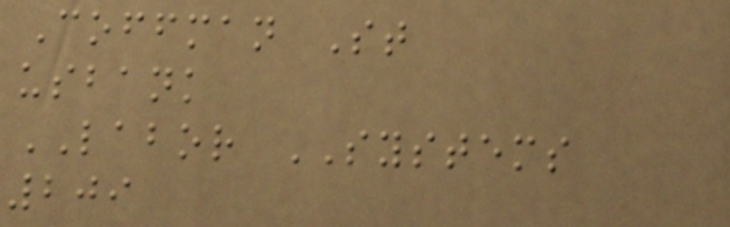Coffman St
usbank
LABOR SYSTEMS
209
